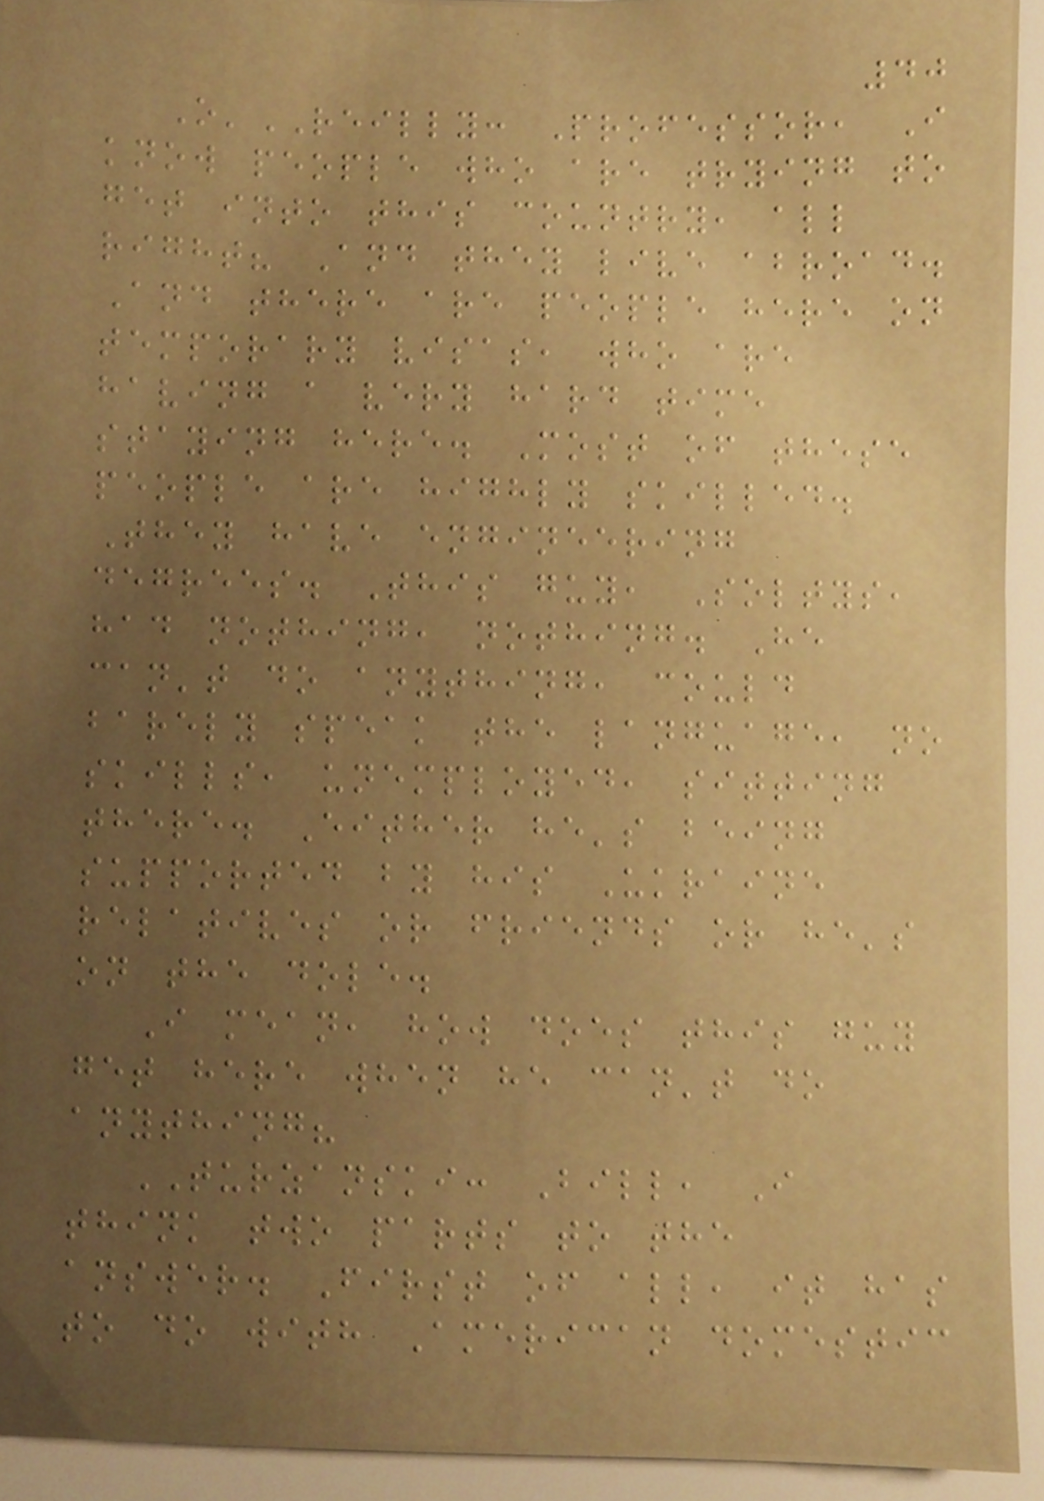40
O'REILLY: Professor, I
know people who are trying to
get into this country, all
right? And they live abroad.
And there are people here on
temporary visas, who are
having a very hard time
staying here. Most of these
people are highly skilled.
They have engineering
degrees. This guy, Soltys,
had nothing, nothing. He
can't do anything, could
barely speak the language, no
skills, unemployed, sitting
there. Either he's being
supported by his Ukraine
relatives or friends or he's
on the dole.
I mean, how does this guy
get here when he can't do
anything?
TURZANSKI: Bill, I
think two parts to the
answer. First of all, it has
to do with American domestic
